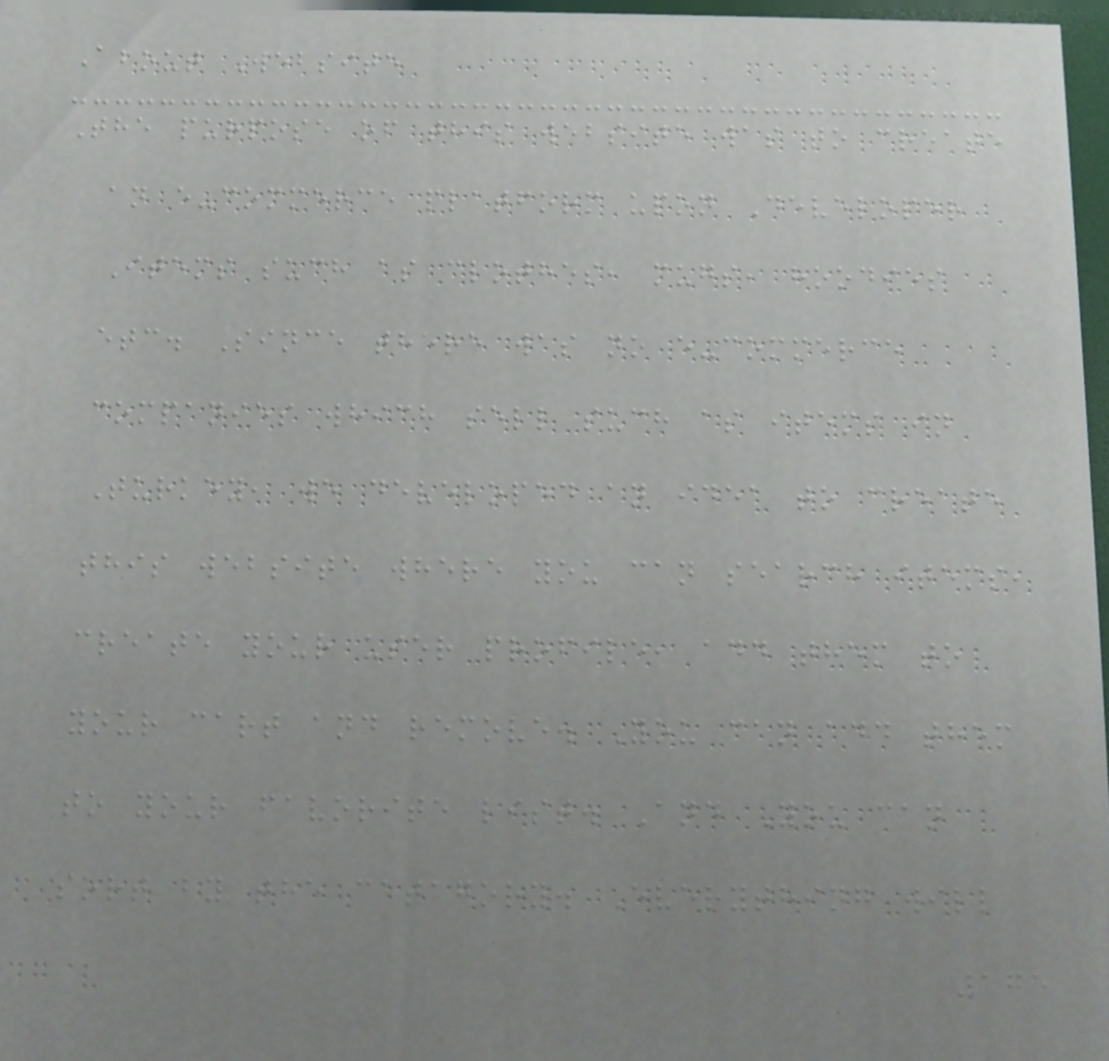About Website
The purpose of this website was to create
an e-commerce platform upon Developer
Items such as clothes, mugs, hoodies
etc. Since there was no e-commerce
companies which sell such as items in
Turkey, we developed an idea to create
this website where you can search items,
create your user profile, add them to
your cart and remove. You can add them
to your favorite list. And You can
sort by the catagory. Everything will
175
